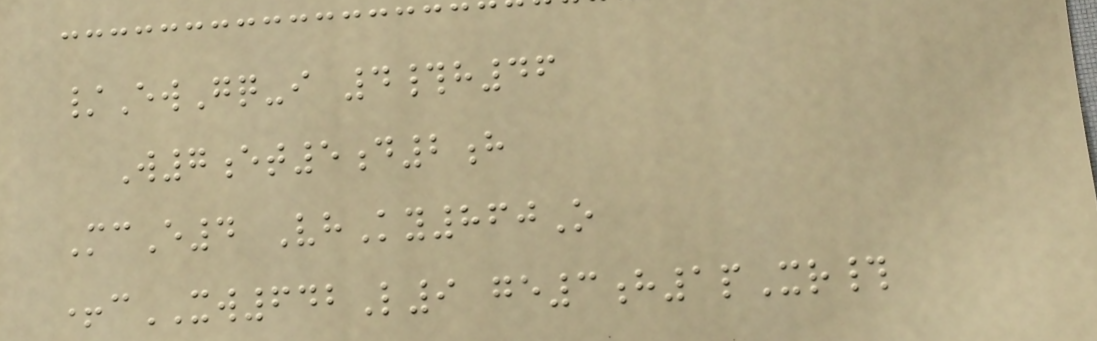/EwGq-i 4#h46
W7et5d2h
McE4 VhKy860O
+cXW642L9 ge3h1pXr#
